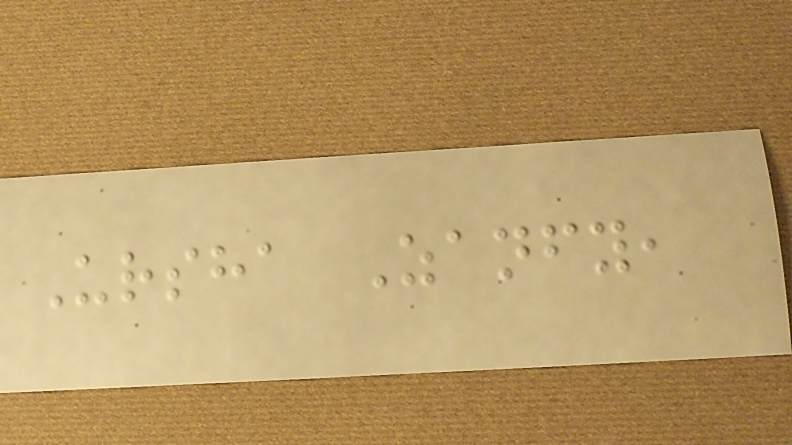Ursha Zanfy,
